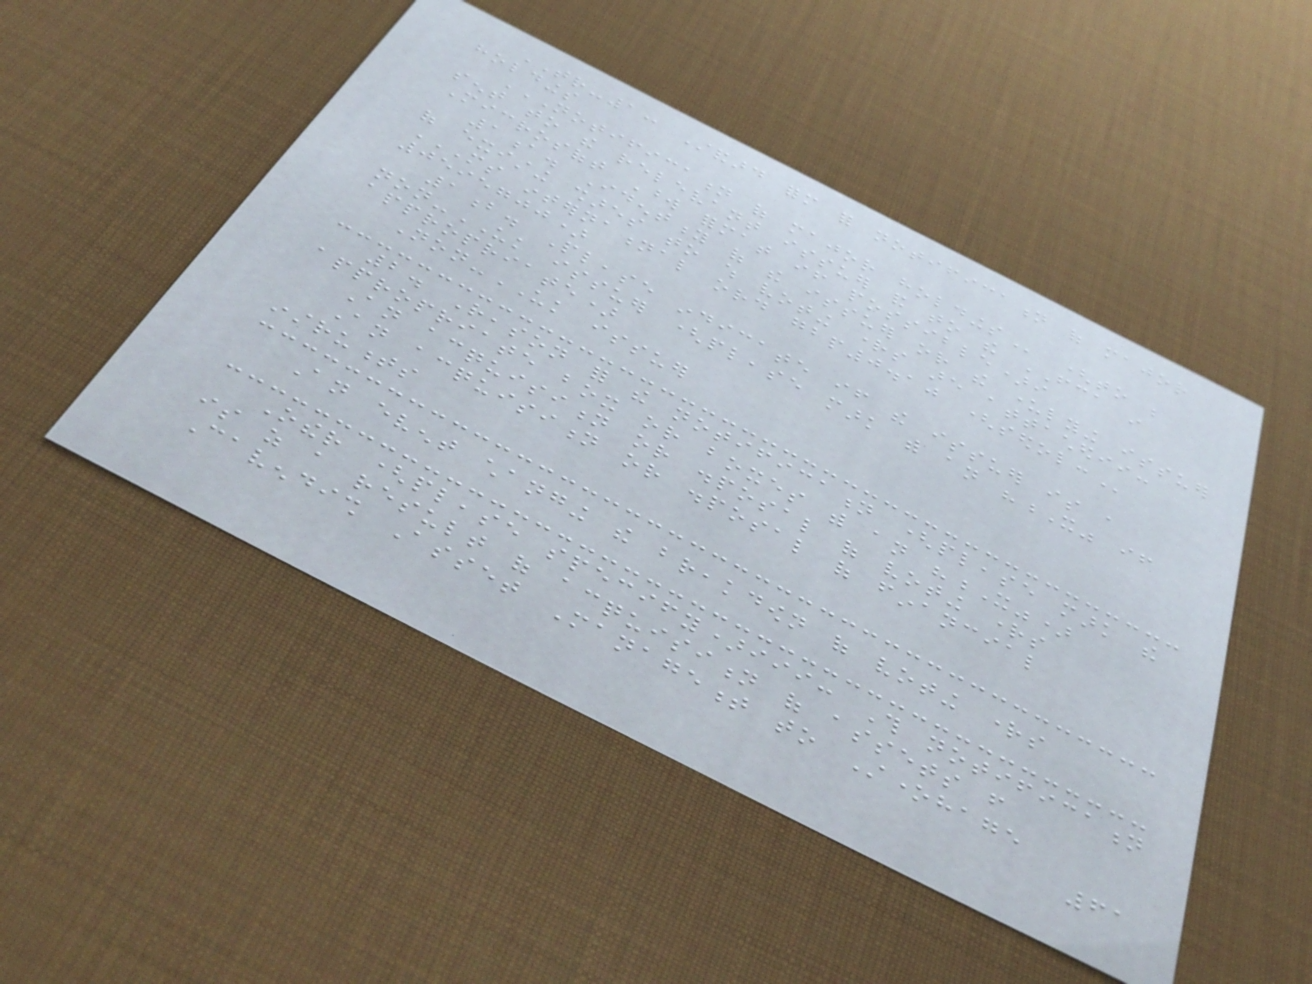TR-1: Standard form for notification of major
holdings
NOTIFICATION OF MAJOR HOLDINGS (to be
sent to the relevant issuer and to the FCA in
Microsoft Word format if possible)i
1a. Identity of the issuer or the underlying issuer
of existing shares to which voting rights are attachedii:
MS INTERNATIONAL ORD GBP0.10 (SEDOL:
0595700)
1b. Please indicate if the issuer is a
non-UK issuer (please mark with an "X" if
appropriate)
Non-UK issuer
2. Reason for the notification (please mark the
appropriate box or boxes with an "X")
An acquisition or disposal of voting rights
An acquisition or disposal of financial
instruments
An event changing the breakdown of voting rights
Other (please specify)iii: This notification
is as a result of acquisition of assets from
Cavendish Asset Management to Stonehage
61
